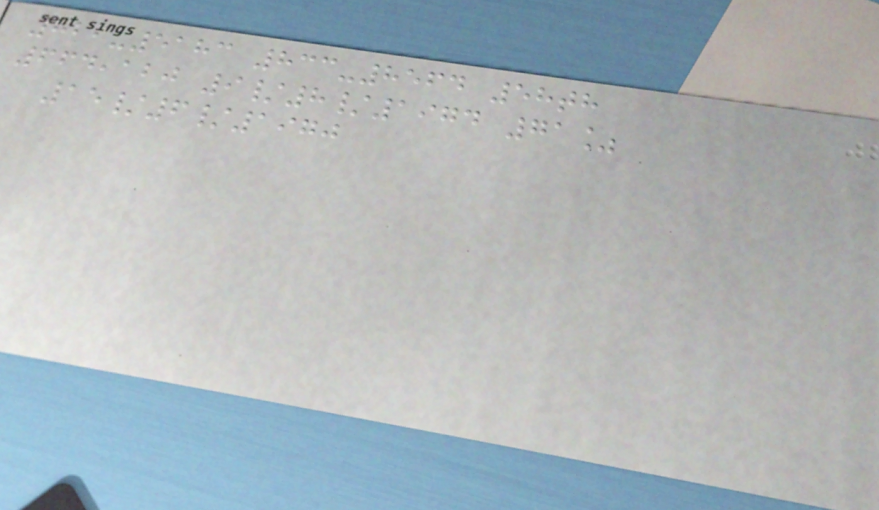829-5183 833-8564 58th
664,120 9/8/1974 71%
15/6/1970
